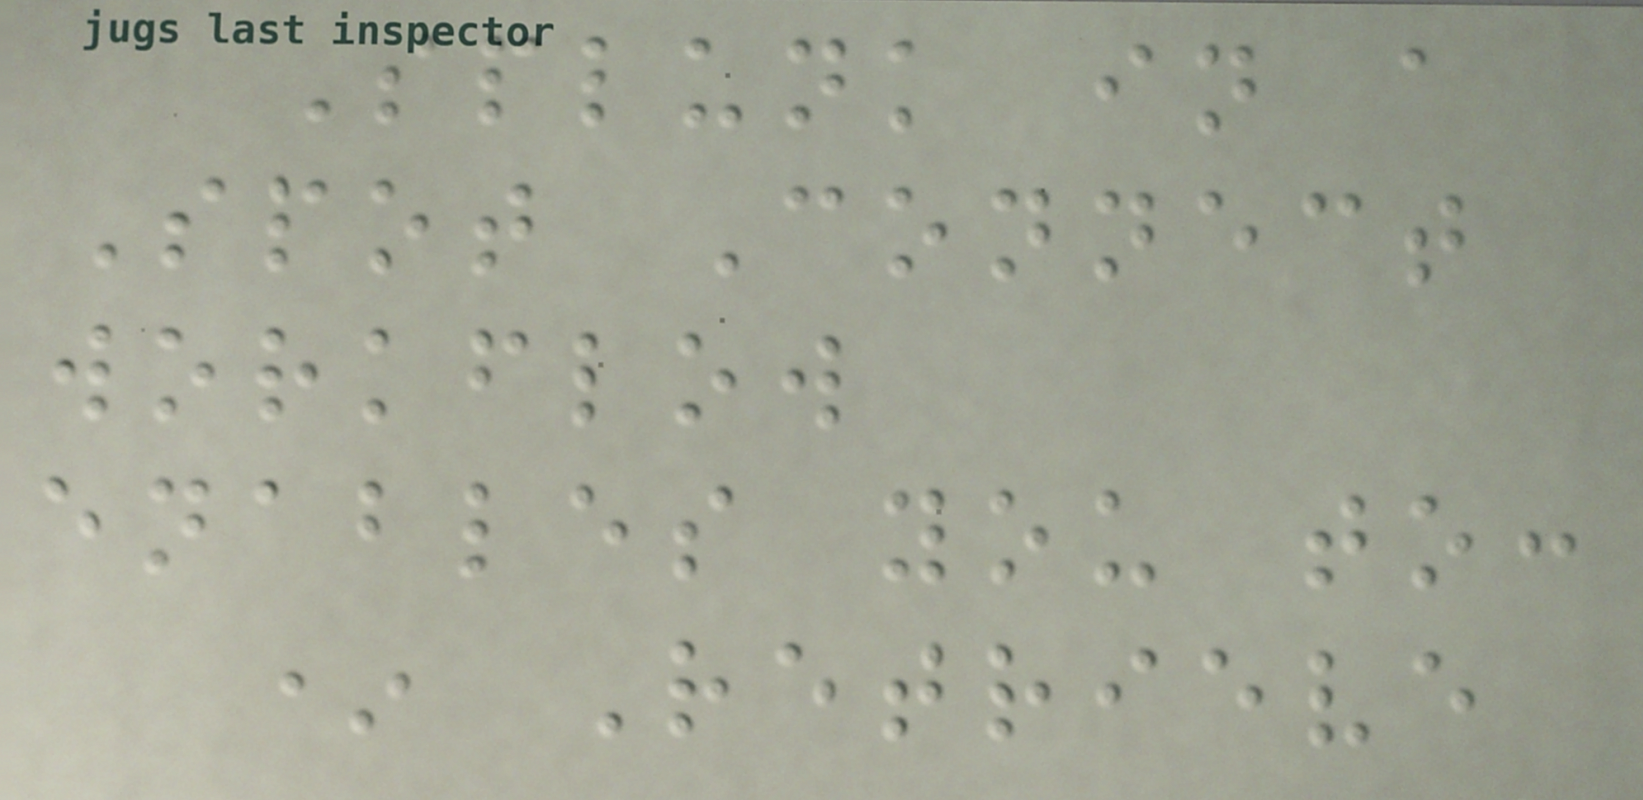Splunk in a
Spot Connect
workflow
enables you to:
* Retrieve
